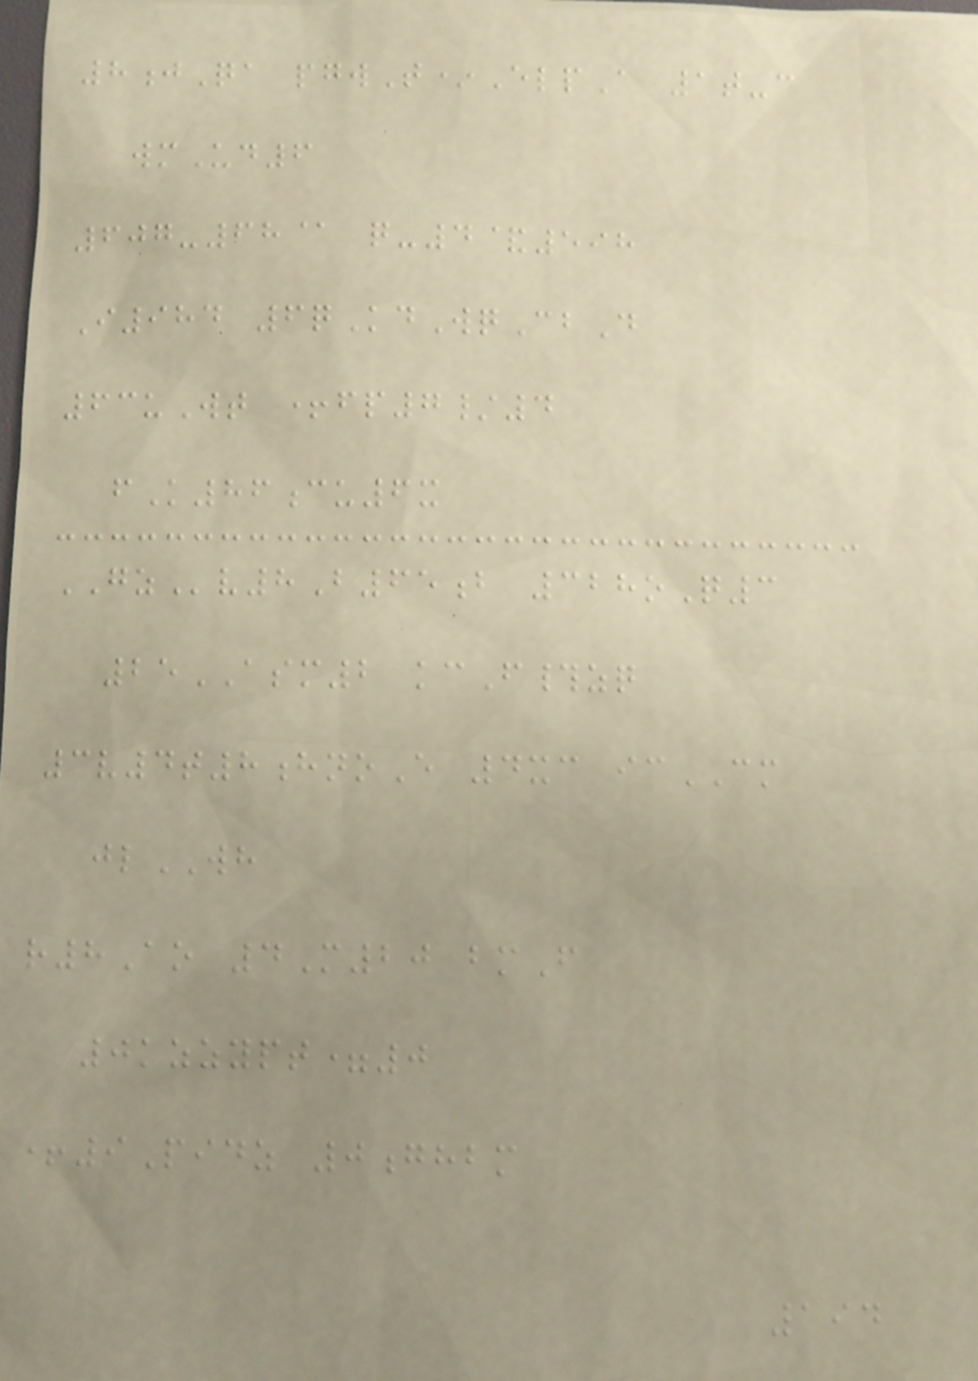8jQa pgwT*ElpA 1t-c
wmUd6
607-68@ q-4&598
I984 6qKdWqCbD
63uWt +fp7/4
fK86cu6x
GZv8B65b 328oQ3
25ASM2 kcF#zq
3v4t8hnoE 4xc icCM
jlWH
r8Ao 4M20 bmF
0kzzypt=0
+9Pidz 0ghbm
194
